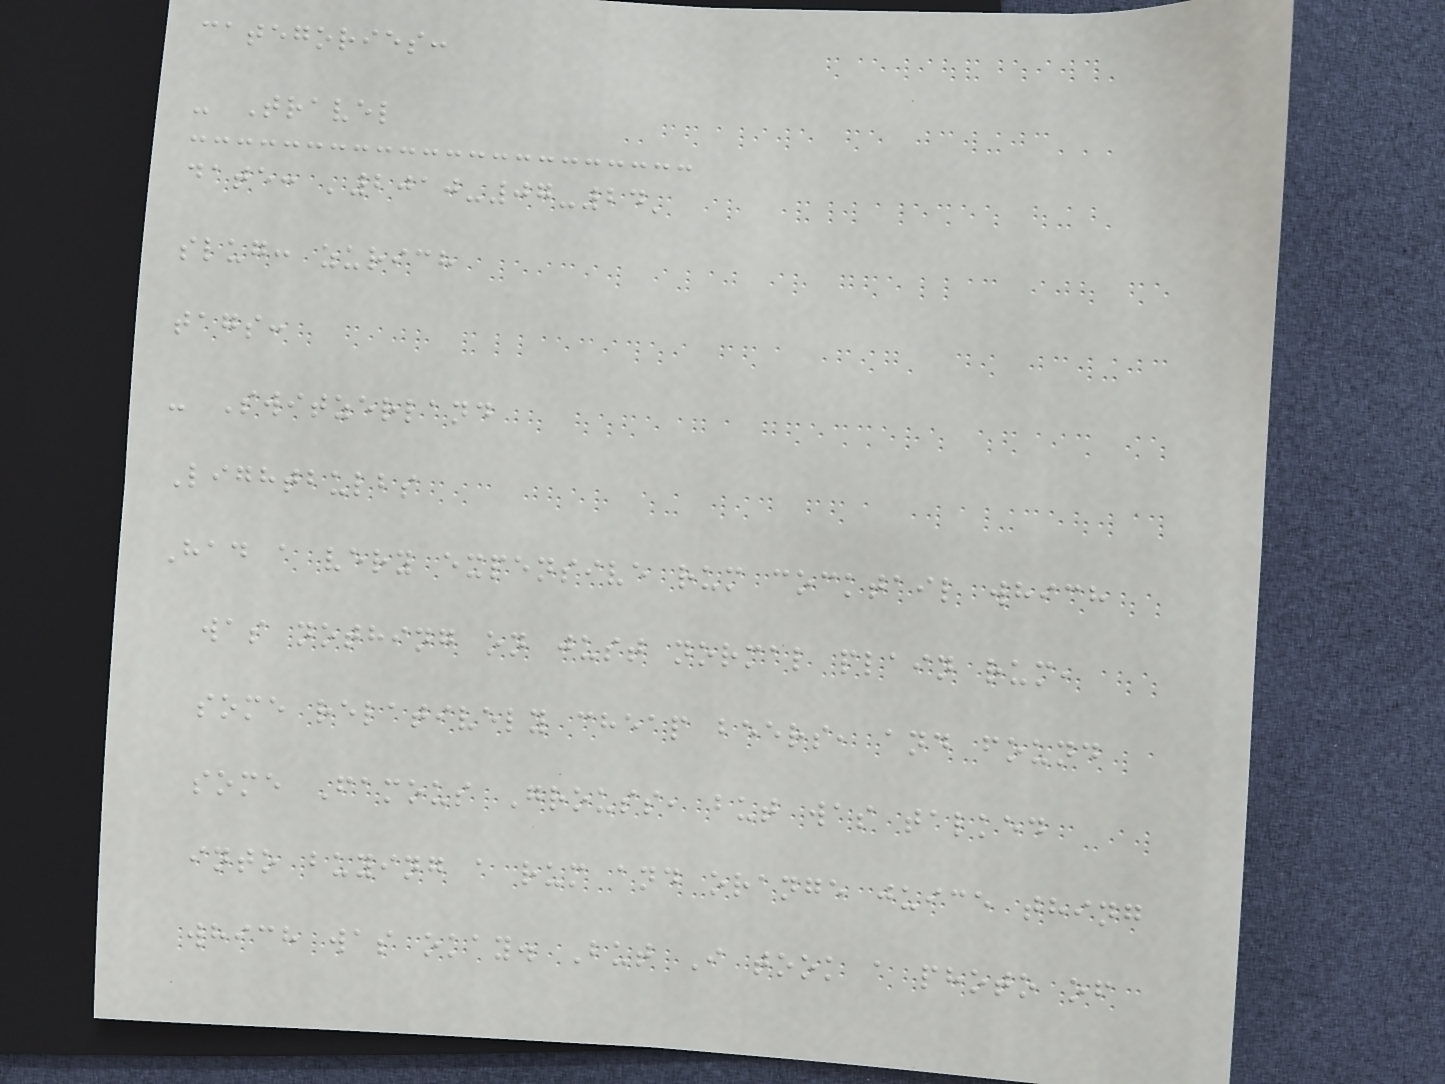categories:
- Travel
date: '2010-07-24'
slug: zurich
tags:
- Switzerland
Lightbulbs
Had a very expensive rum cocktail which
was nothing on just normal plain rum,
some relatively cheap beers, and found
some Famous Grouss, but was talked
into buying a rum and orange juice thing
which was okay. But I took a photo of
